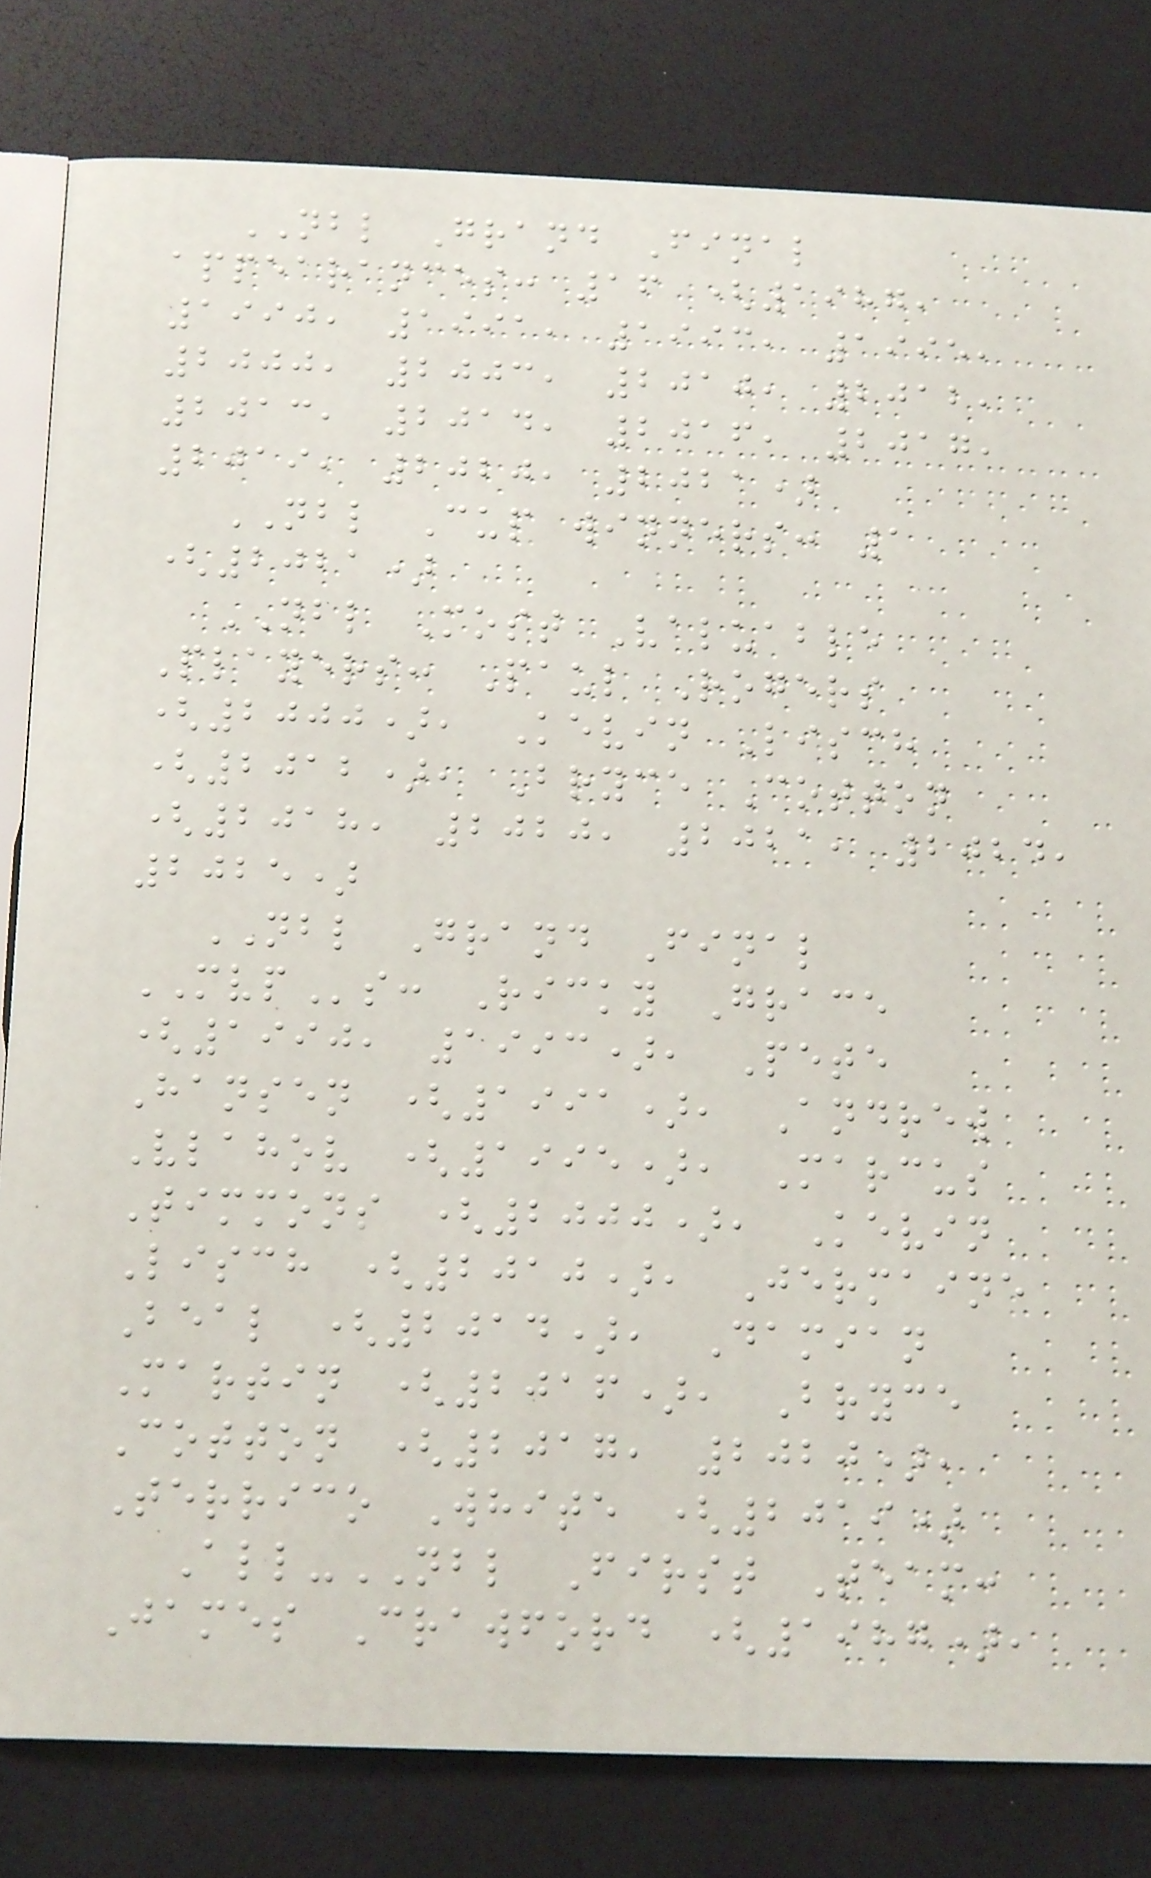NBL Grand Final
appearances: 16 (1987,
1990, 1991, 1993, 1995,
2000, 2003, 2010, 2012,
2013, 2014, 2016, 2017,
2019, 2020, 2021)
NBL Cup winners: 1
(2021)
NBL Most Valuable
Players: Paul Rogers
(2000), Kevin Lisch
(2012), Bryce Cotton
(2018, 2020, 2021, 2024,
2025)
NBL Grand Final
MVPs: Ricky Grace
(1990, 1993), Pete
Hansen (1991), Andrew
Vlahov (1995), Marcus
Timmons (2000), Kevin
Lisch (2010), Jermaine
Beal (2014), Damian
Martin (2016), Bryce
Cotton (2017, 2020),
Terrico White (2019)
All-NBL First Team:
James Crawford (1987),
